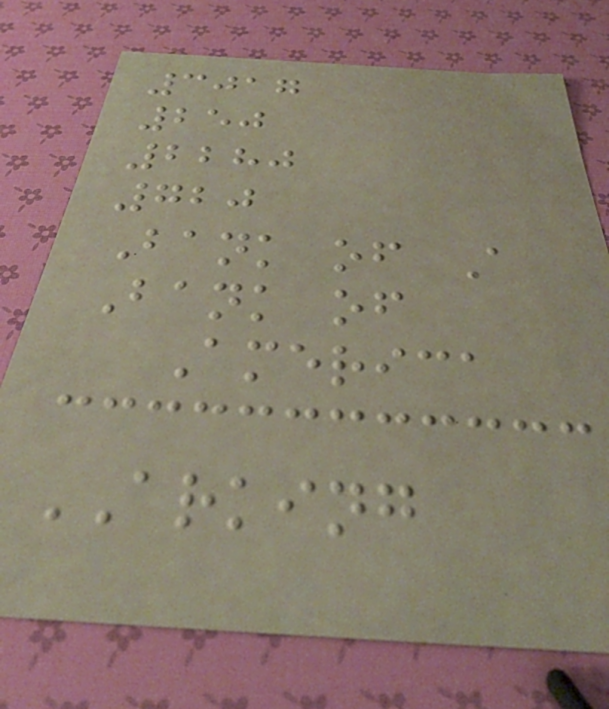3017
250
2280
720
Bank of A
Bank of
America
ARKING
